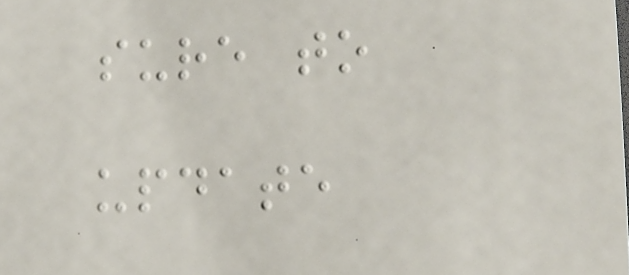sure to
update
